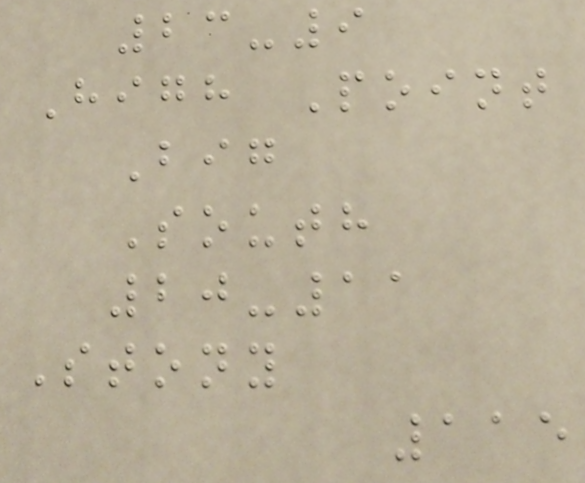23-9
High Point
Big
South
20-11
Stony
115
